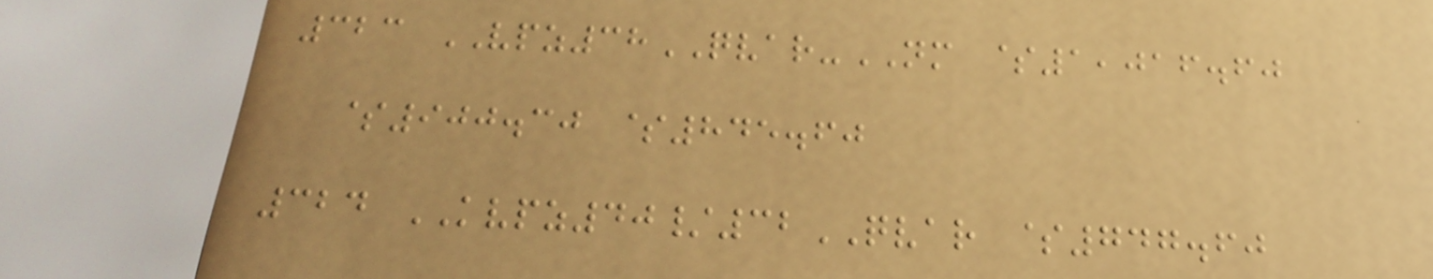323 VPZ38QVAR-NM $1,016.60
$900.30 $845.60
324 KVPZ40/32QVAR $747.60
